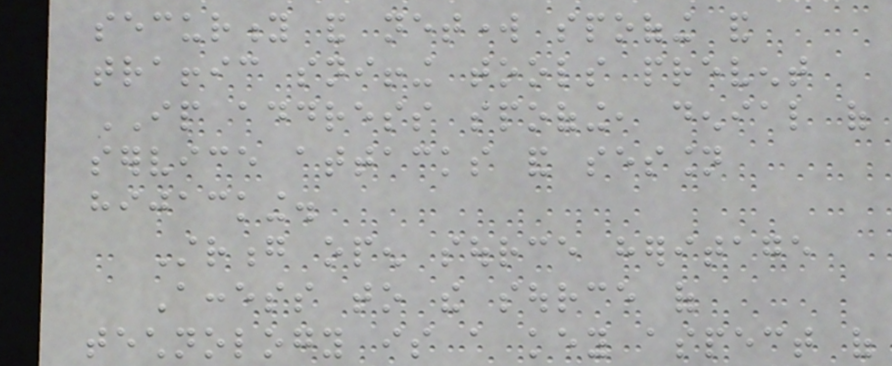security and network spoofing and
traffic sniffing tools prevent
IP address spoofing, denial of
service attacks and session
hijacking.
Strong open source heritage
Access to the source of
technology is a key aspect of
